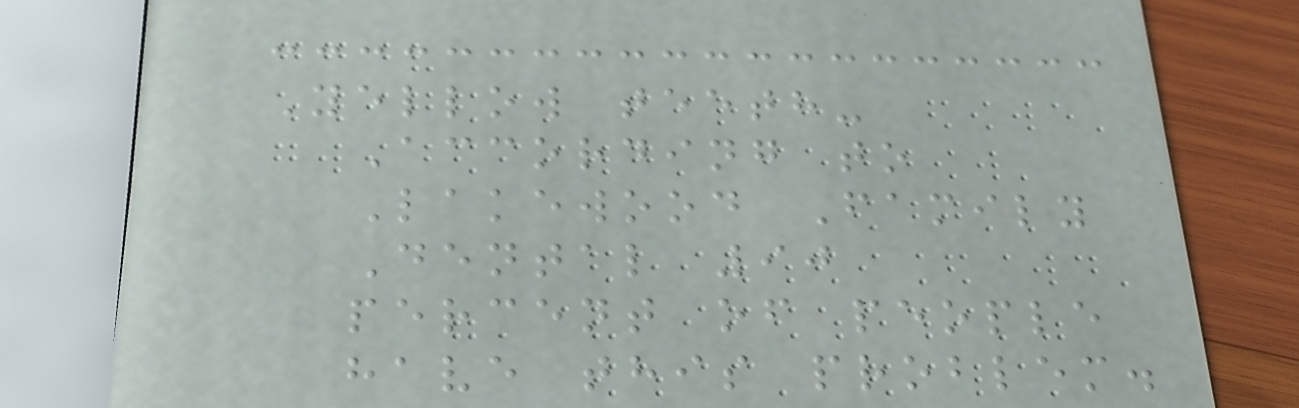Yellow teeth-
According to
Lakewood Family
Dental 90
percent of people
have this problem.
